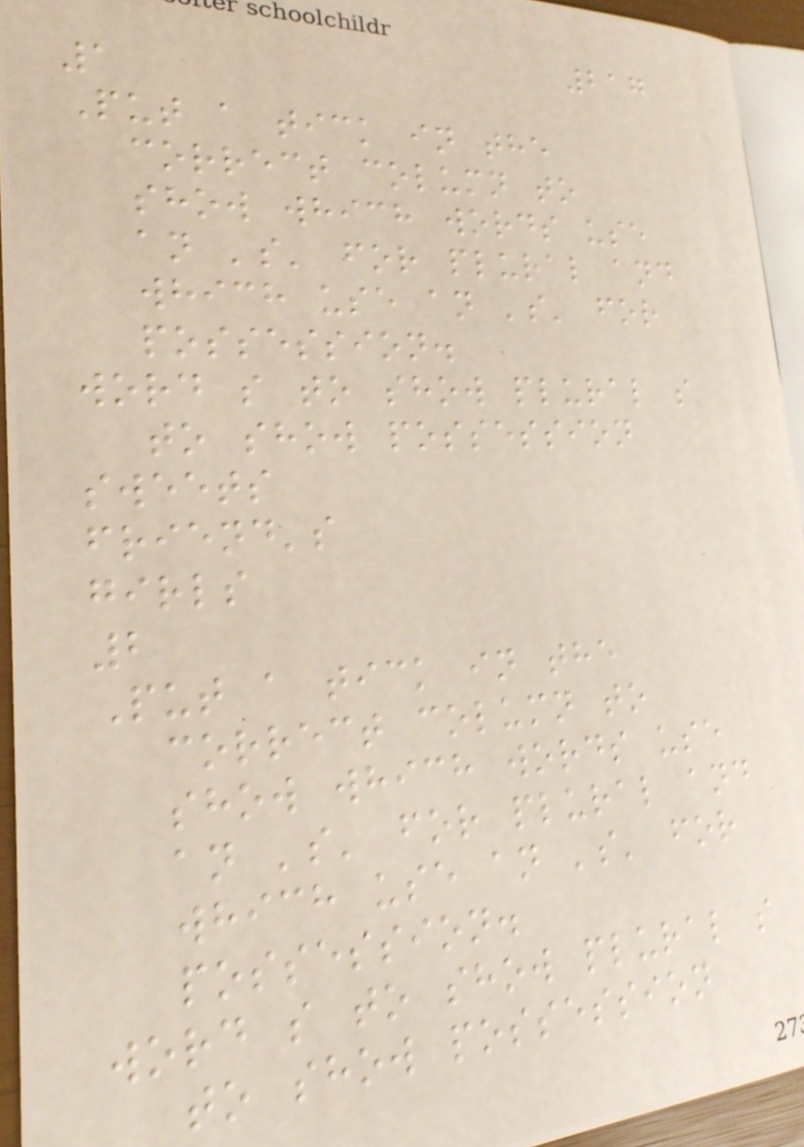217
1
Put a tick in the
correct column to
show which words use
an 's' for plural and
which use an 's' for
possession.
word s to show plural s
to show possession
sweets
friend's
girls
2
Put a tick in the
correct column to
show which words use
an 's' for plural and
which use an 's' for
possession.
word s to show plural s
to show possession
